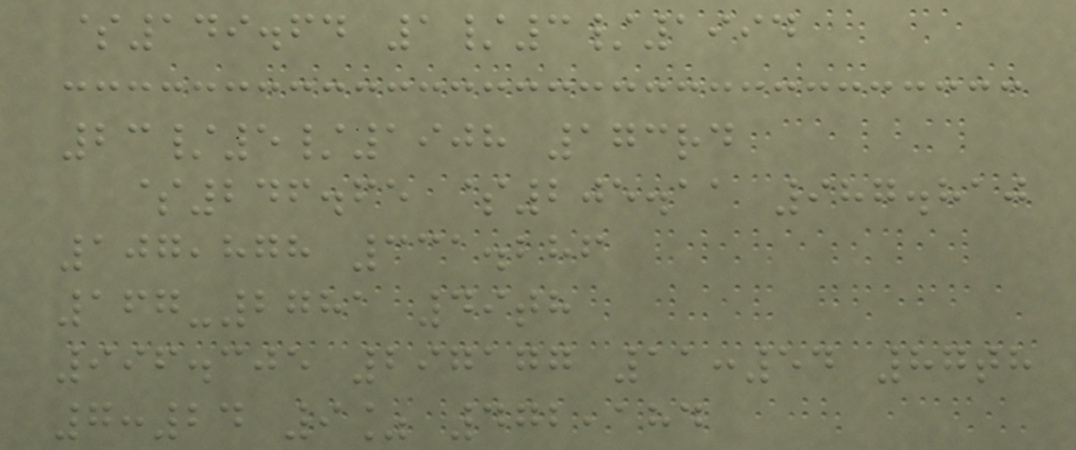$149.64 1/3/1994
23/5/1908 173rd
$246.65 $205.11 987.810
107,878 331.286
167-2781 49th
996.305 297177 11:54 87th
7:24 9% 472,184
